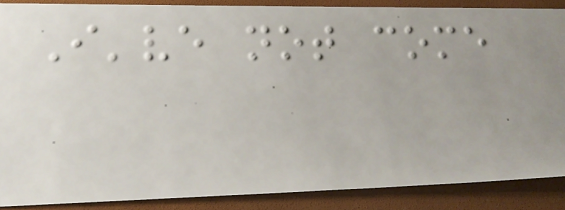I've not come
